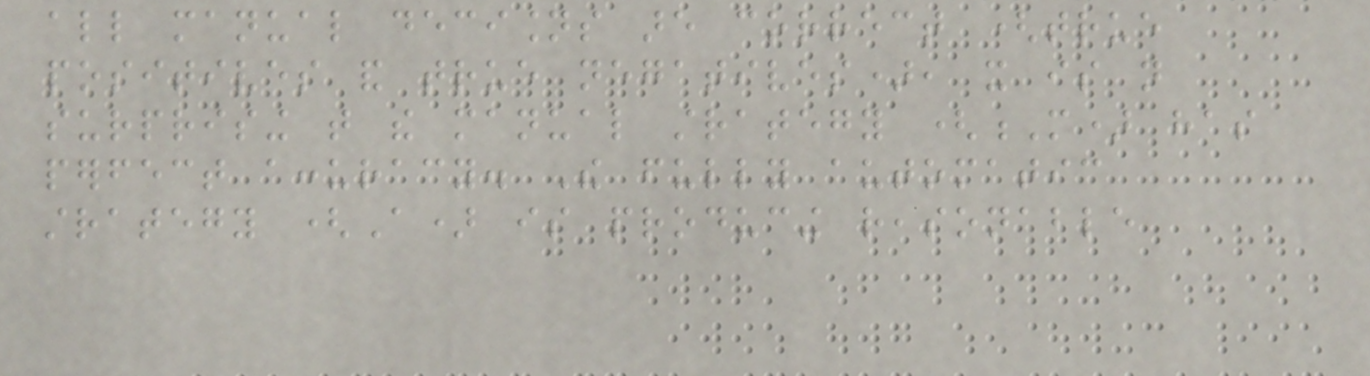all manual decisions are correct (true
positives and true negatives), it is not
surprising that the manual strategy (M) has
perfect accuracy. The fully automatic
strategy (A) is producing reasonable
